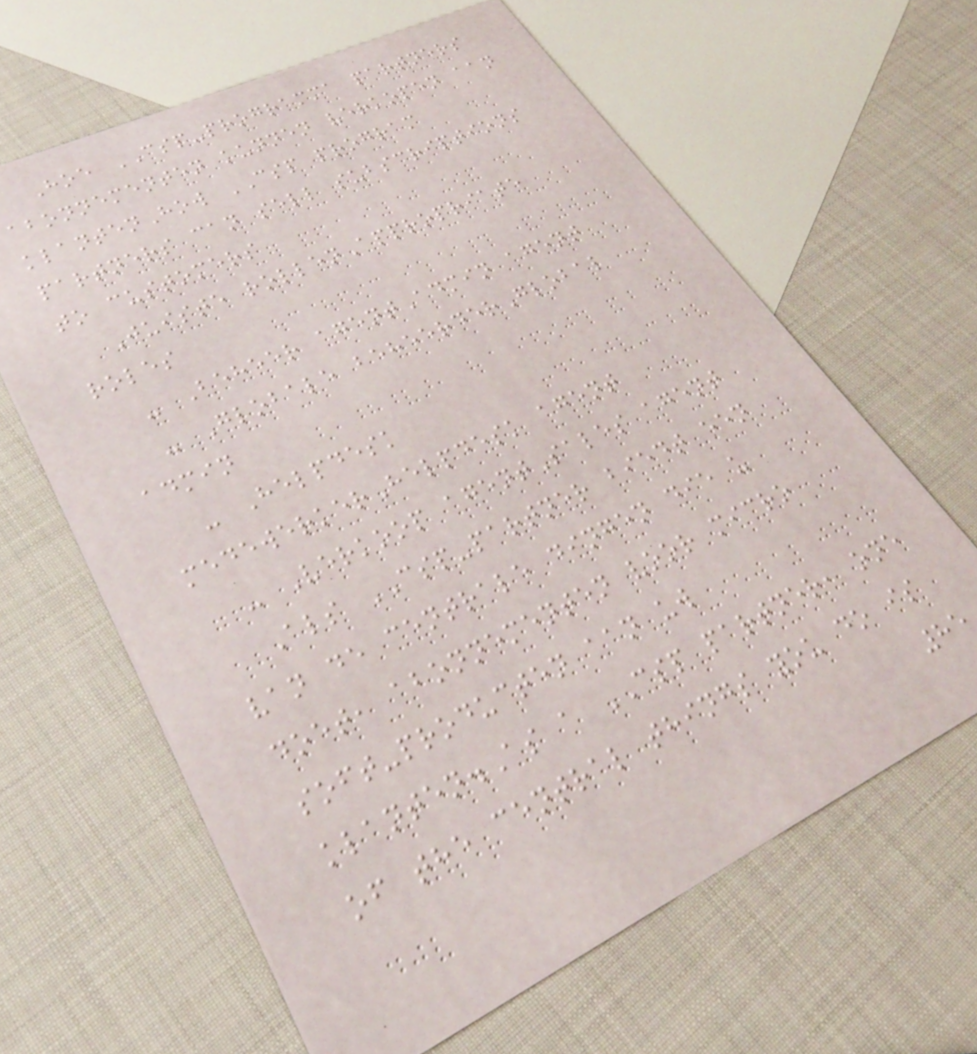Hoe CSP-programma partners
abonnementen kunnen verkopen aan
klantenHow CSP program
partners can sell subscriptions
to customers
Juiste rollenAppropriate
roles
- Beheer agentAdmin agent
- Globale beheerderGlobal
admin
- Helpdesk
medewerkerHelpdesk agent
- Verkoop agentSales agent
Als CSP-partner biedt een
van de centrale dingen die u
doet, abonnementen voor micro
soft-producten aan uw
klanten.As a CSP partner, one
of the central things you do is
85
